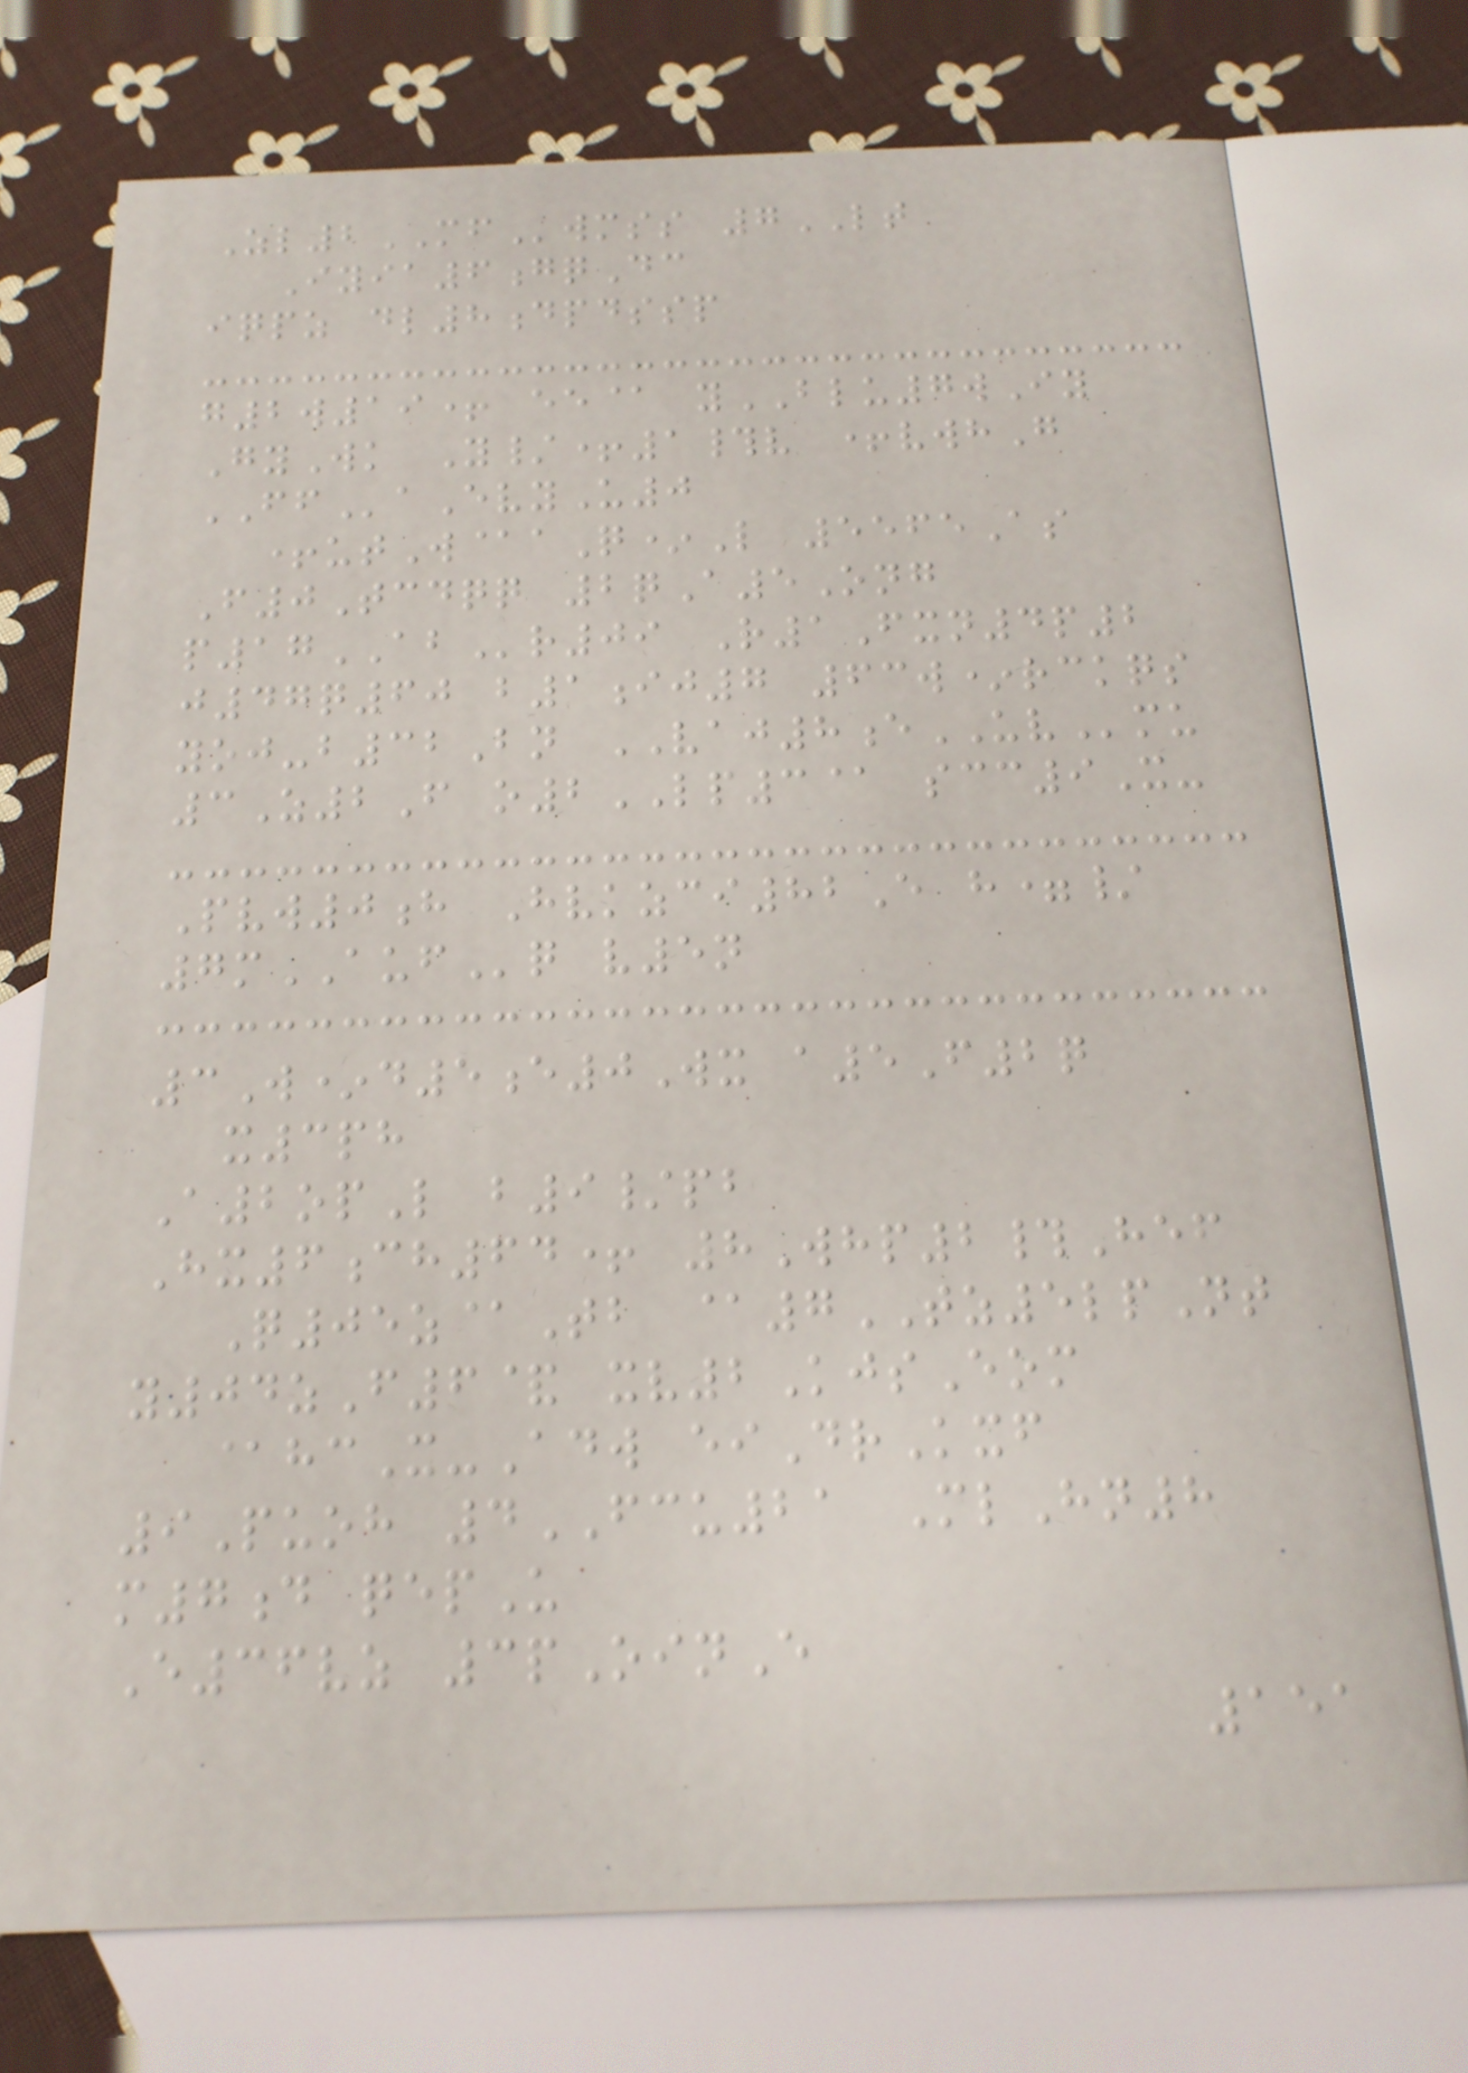Zl2MFwmss 7LT
Iyia6gqDc
iqpz dl8dpdssp
g2w19+ ee@ yBLU7wIy
GyWk Y/+1#v +vwhG
FFaEvyU0
+utW@aQ*L 5565As
F0Tcdqq 2qA5Ong
p17ABr09 R1Fxn4p2
j47q60 b1ij7 63w*rckqs
yoj-b32Bn VAJ8eUVmu
3Z2F o2LP3@ scc9X-
Pvw0h Hvkzci82E h=/
7mAUFq v5n
3W*d5e0Wx a5F2q
x3ph
A2opL b9/pb
Hx6ch64+ 8Whp2#Hef
Q05z@Tb @7TZ5lpNt
y04zF6& xv2KjsEom
@hcX-Adw eiDrKxf
9Puoh 4FCU21 MlHn8
m7d qepU
E36vz 3pOinE
151
